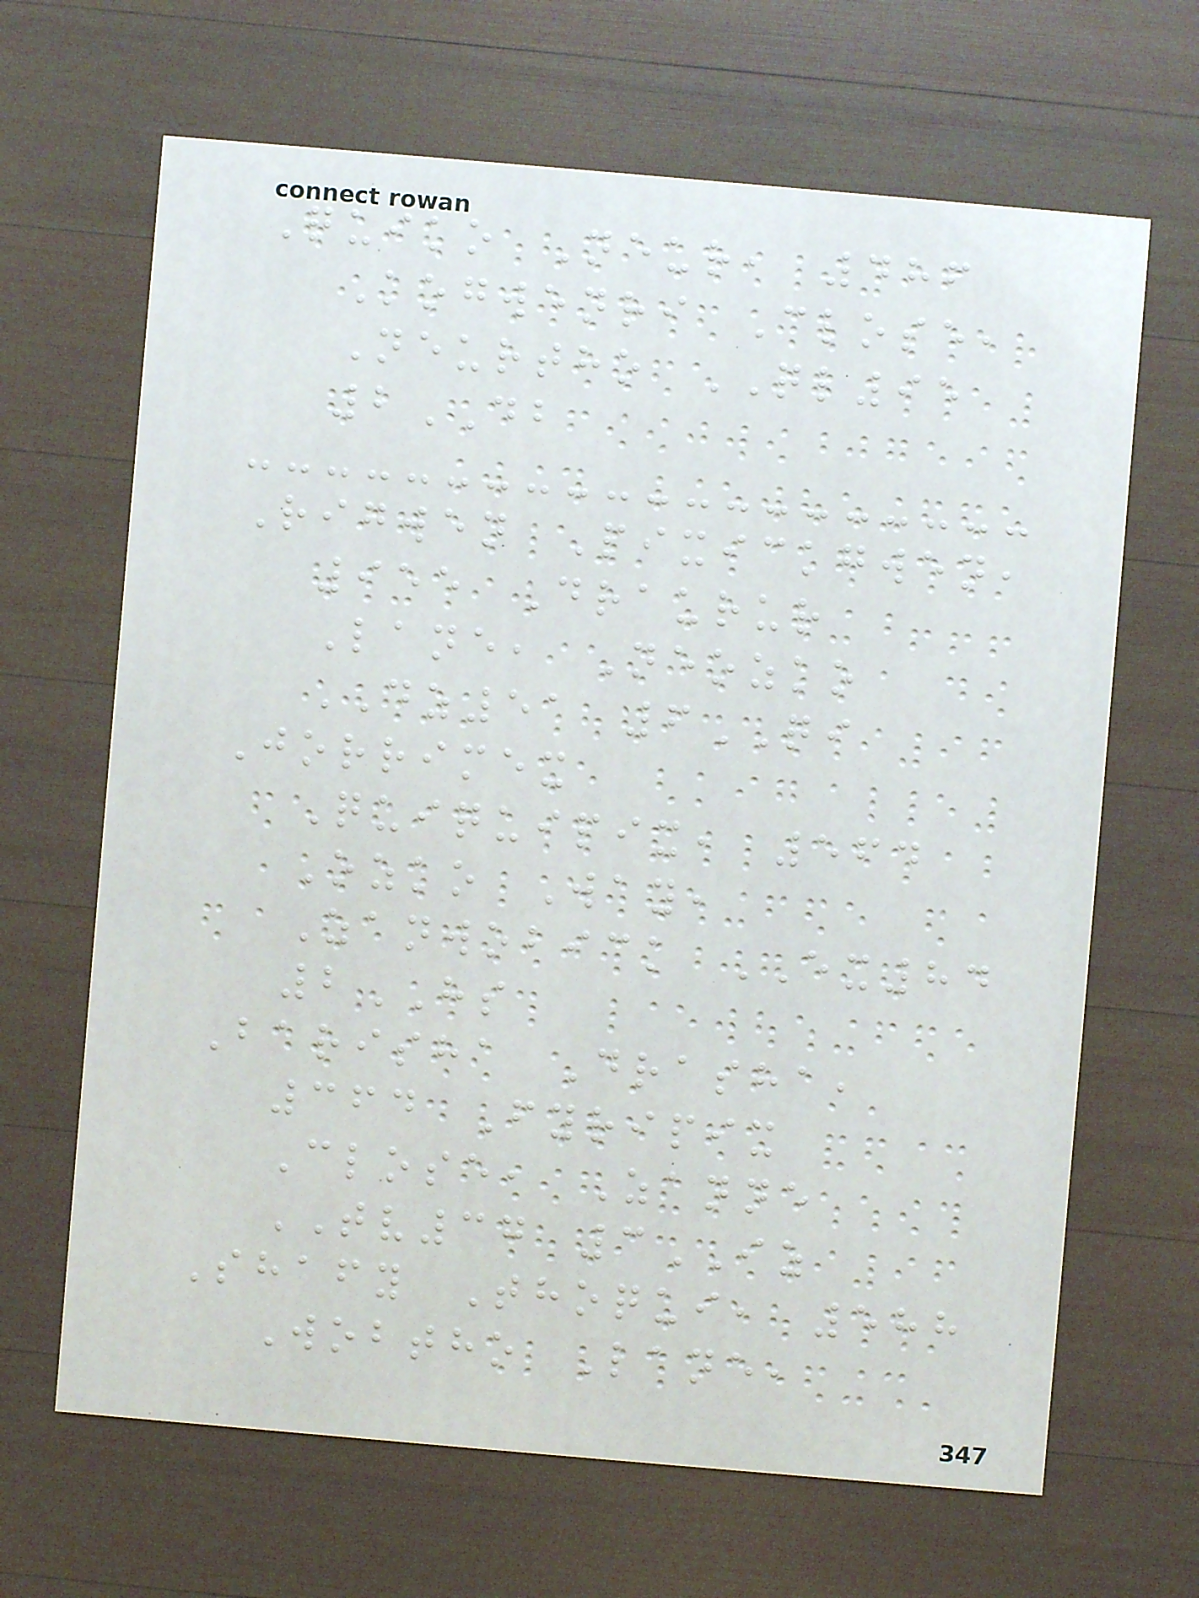Quiko Neur, 486
Kogwenri Close,
Neurtho QL95
2DB
Rigwen Pixickgwen,
955 Draurur
Lane, Neozko
DZ51 6QI
Jorrimex
Quiquipix, 564
Ozko Way,
Zanwobick EX84
2HS
Barisha Drasha,
364 Fyripix
Close, Zanne
TV37 3IZ
Shafy Thoqui, 588
Wobtho Lane,
